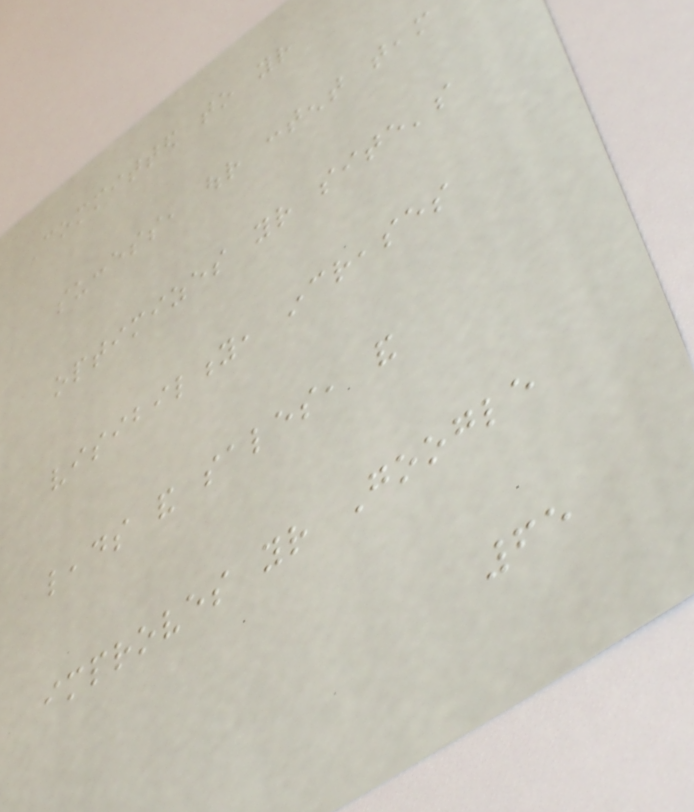Committed to your
success, our content team
optimizes your site's
visibility, increases
leads and sales, and
improves your Google
65
